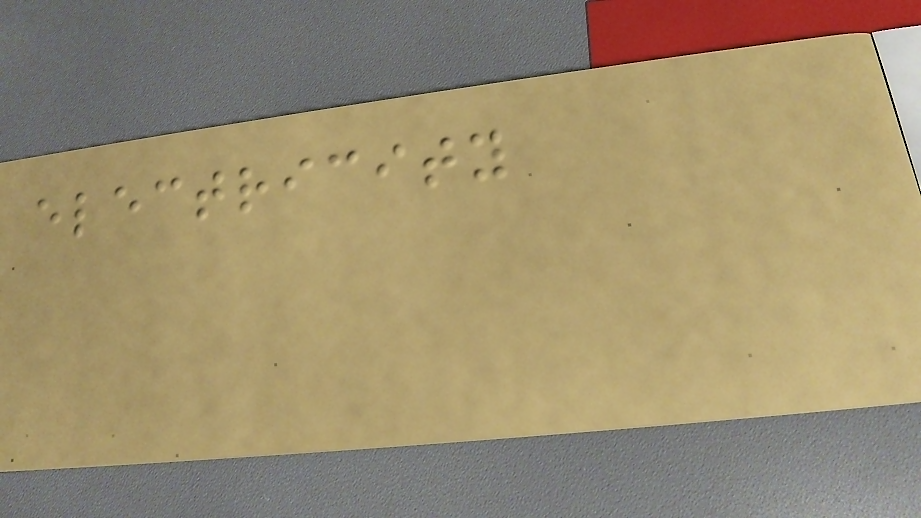electricity
